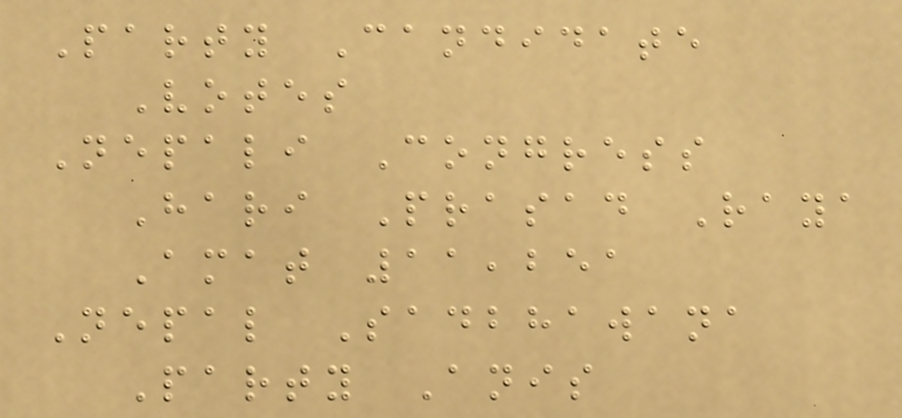Party Candidate
Votes
Nepali Congress
Hari Prasad Raya
Amat 11,251
Nepal Sadbhawana
Party Anis
